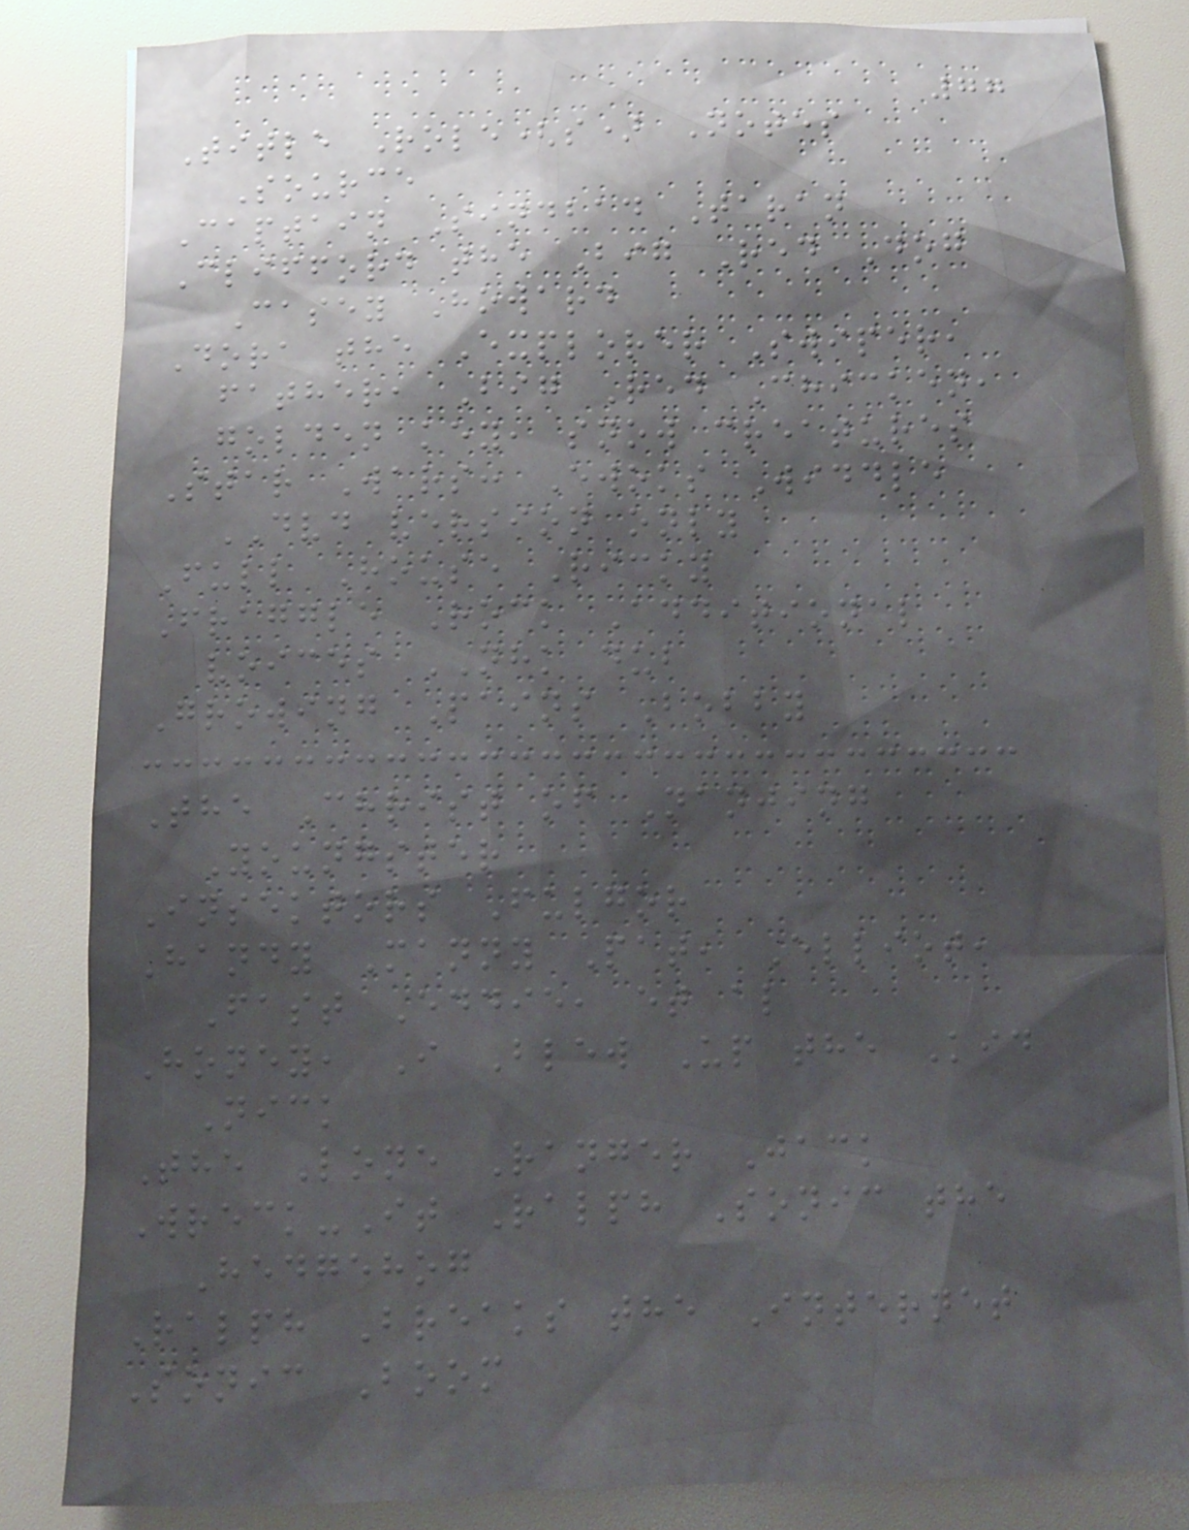77
Title Role(s) Notes
Source
Captain Sindbad Taran
Clifford the Big Red Dog
Casey Howard
Dora the Explorer Swiper,
father, Big Red Chicken,
golden key, snow creatures
Star Wars: Ewoks Widdle
DVD version only
Full House Ricky
Fraggle Rock Additional
voices NHK dub
Growing Pains Bobby
The Christ of Nanjing
Youngster
Insektors Fulgor
Handy Manny Pat, Elliot,
Fast Eddie, et al
Honey, I Blew Up the Kid
Nick
The Lone Ranger Jack
Wreck-It Ralph Sonic the
Hedgehog
Ralph Breaks the Internet
Sonic Boom
